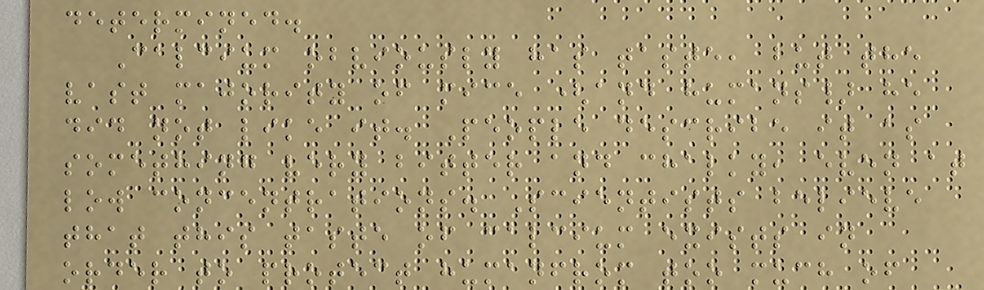determined.
Calcium obviously has taste, but the
vast majority of mice (and humans} he
did not like it. People describe it as
something very bitter and chalky, even at
low concentrations. Scientists believe
that this taste of calcium exists in
order to protect humanfrom too much of
